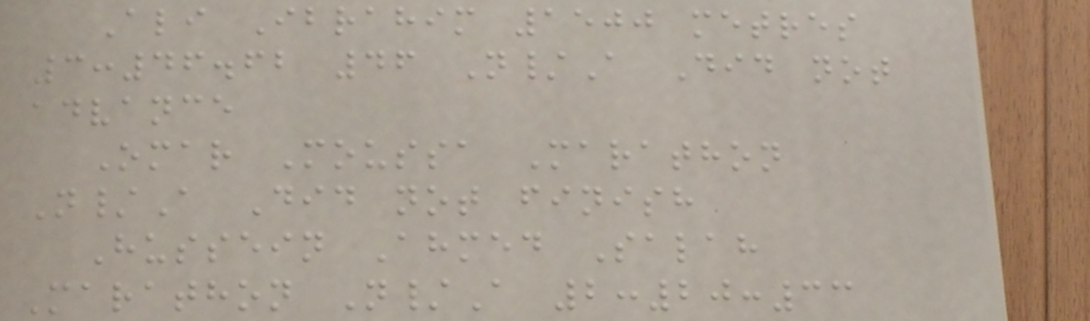Ali Ibrahim 1500 metres
3:46.62 46 N/A Did not
advance
Omar Moussa Marathon
N/A Did not finish
Hussein Ahmed Salah
Marathon N/A 2:20:33
